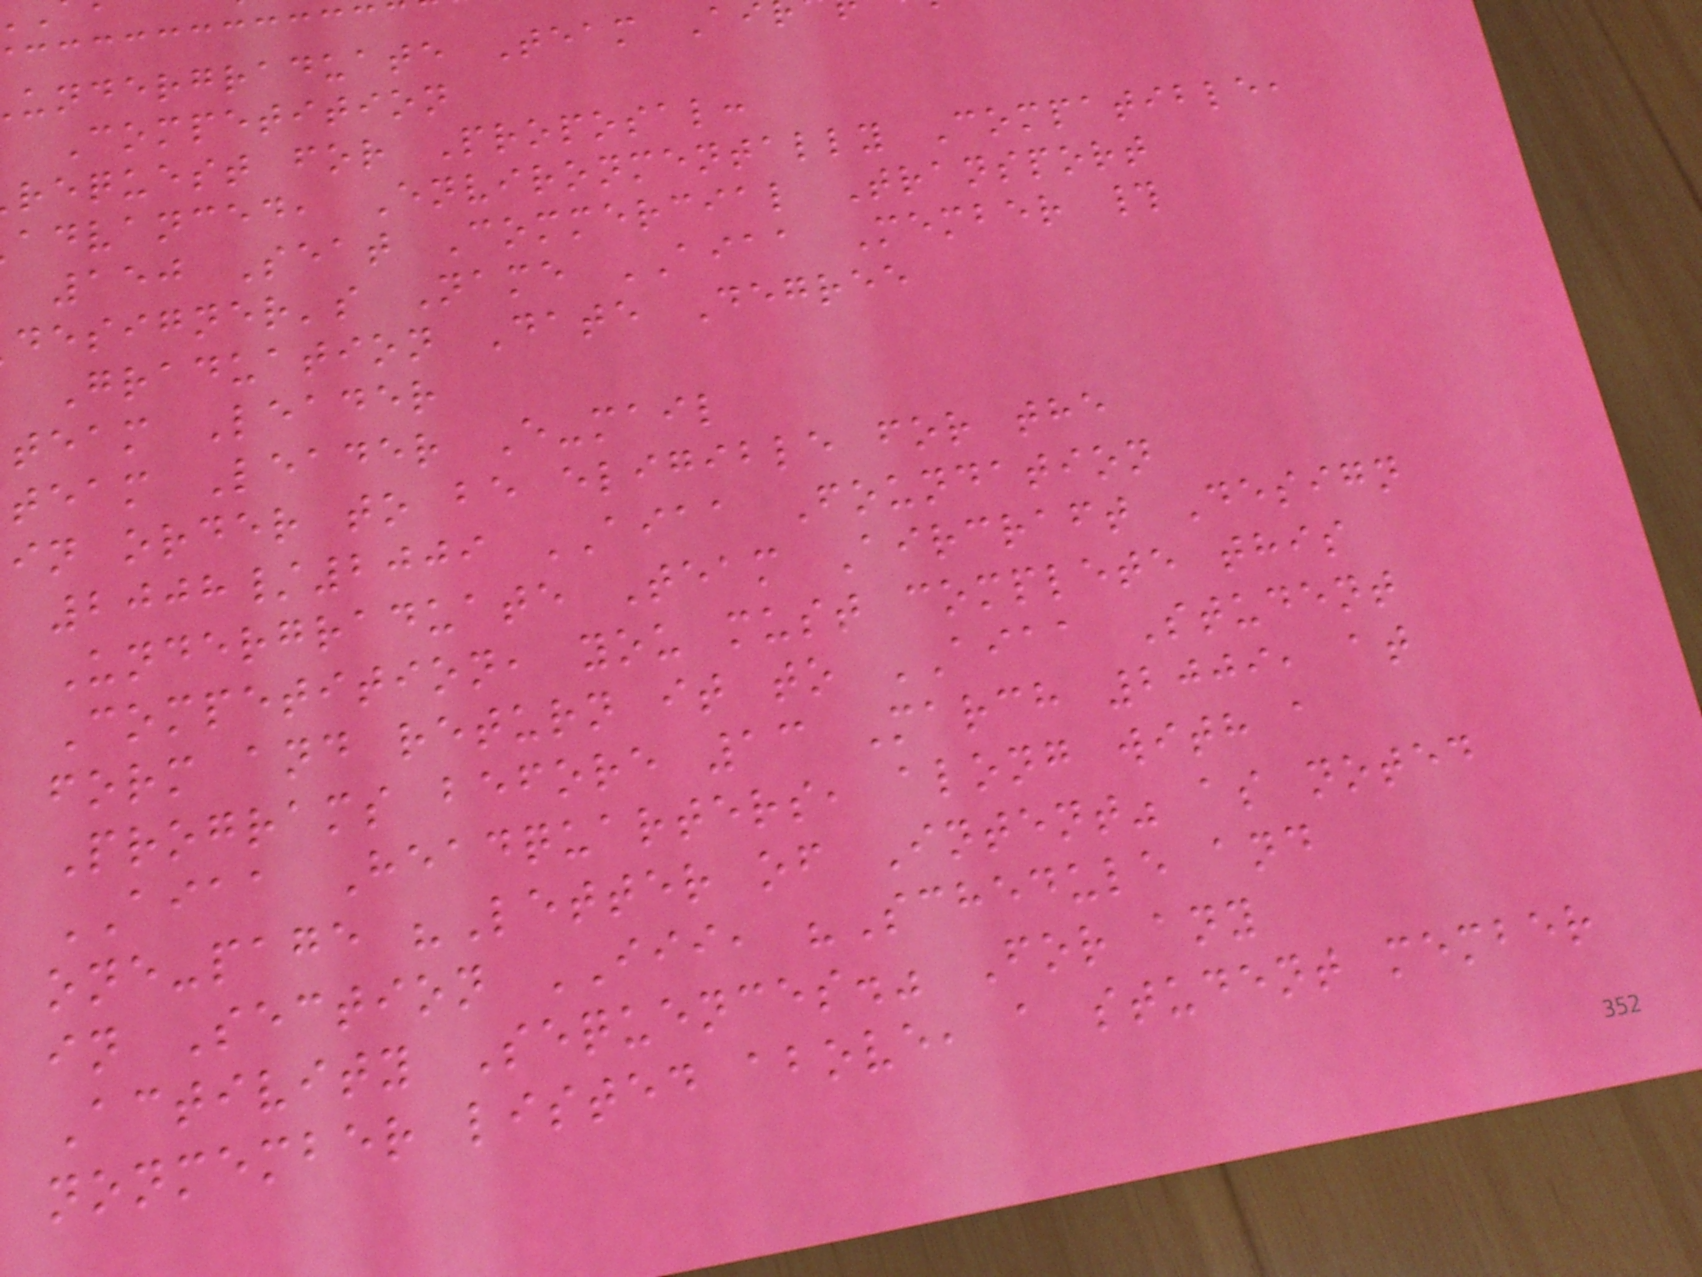undergraduate Team Ai
Competition
request for Proposal:
advanced, Environmentally Compatible,
150 Seat Commercial Transport
designer's Name AIAA Member #
Graduation Date Degree
team Leader
team Leader E-mail
in order to be eligible for the
2008/2009 AIAA Foundation
Undergraduate Team Aircraft Design
Competition, you must complete this
form and return it to AIAA Student
Programs before 13 March 2009, at
AIAA Headquarters, along with a
one-page "Letter of Intent" as noted
in Section III, "Schedule and
Activity Sequences." For any
nonmember listed above, a student member
